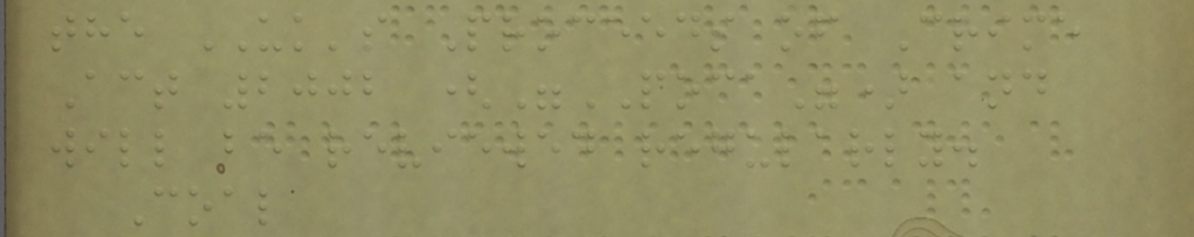the UK's Proceeds of Crime
Act 2002 ("POCA") and
will be reviewed regularly.
Coal
